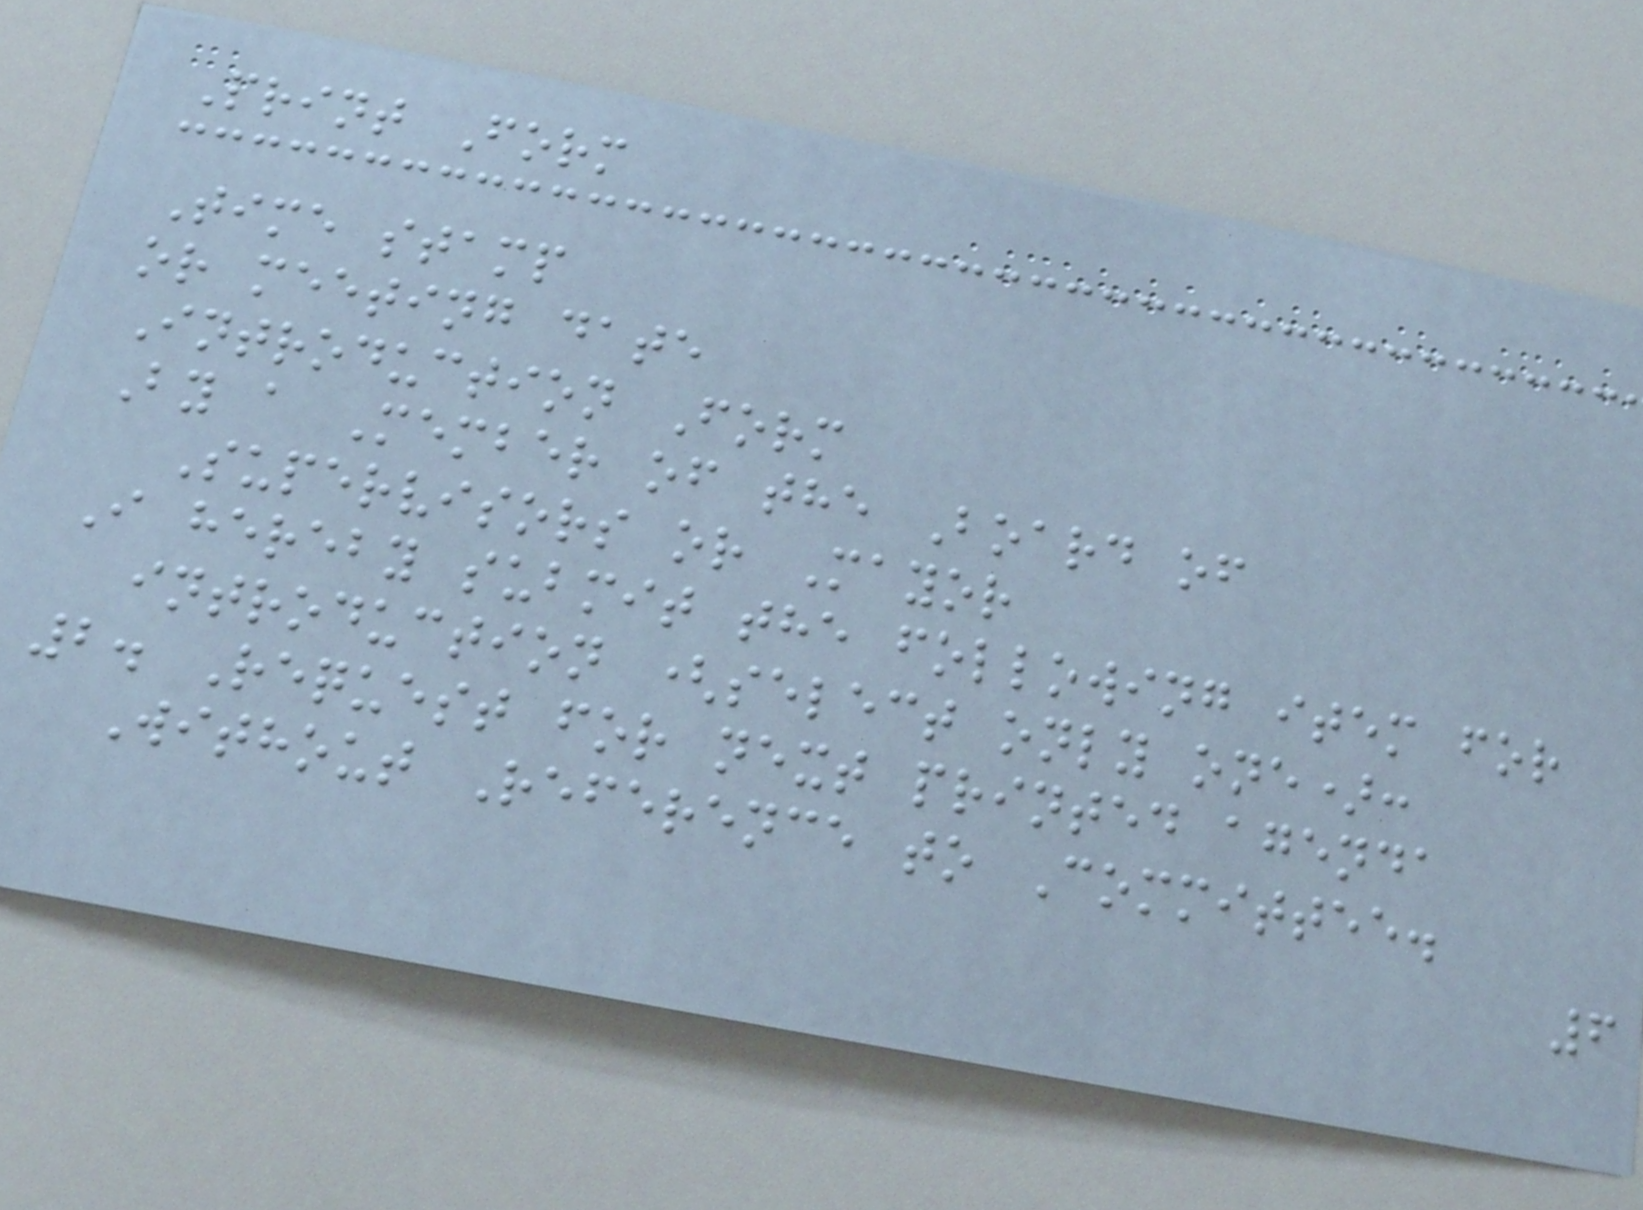Print Form
Time stamp
or meeting date
Introduction Form
By a Member of the Board of
Supervisors or Mayor
I hereby submit the following item for
introduction (select only one):
2. Request for next printed agenda
Without Reference to Committee.
6
